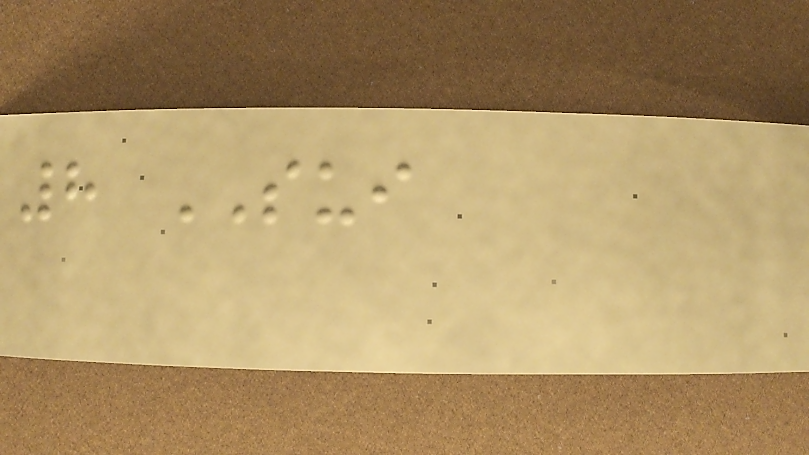8 SUI
